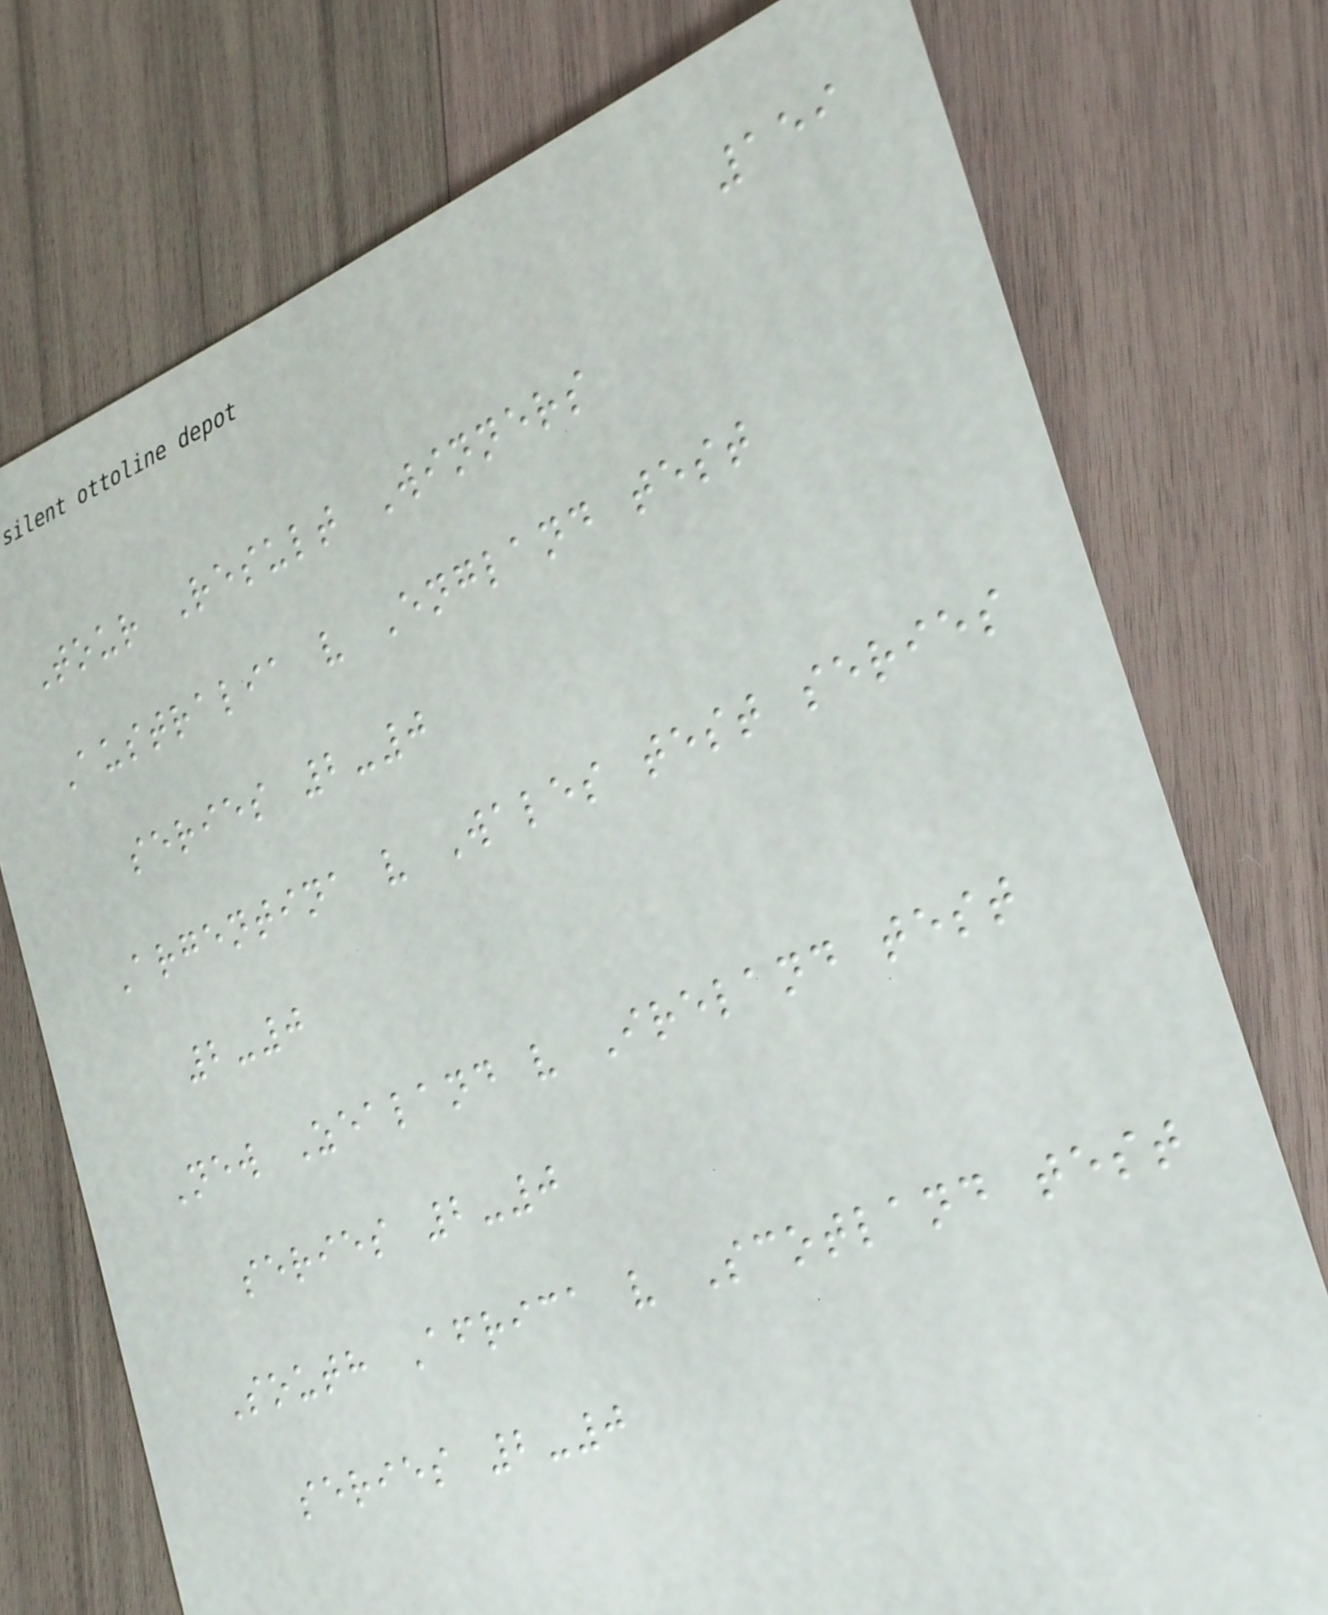159
Tour Result Winners
Australia v England test
series 2-0
Argentina v Wales test series
2-0
New Zealand v Ireland test
series 2-0
South Africa v Scotland test
series 2-0
